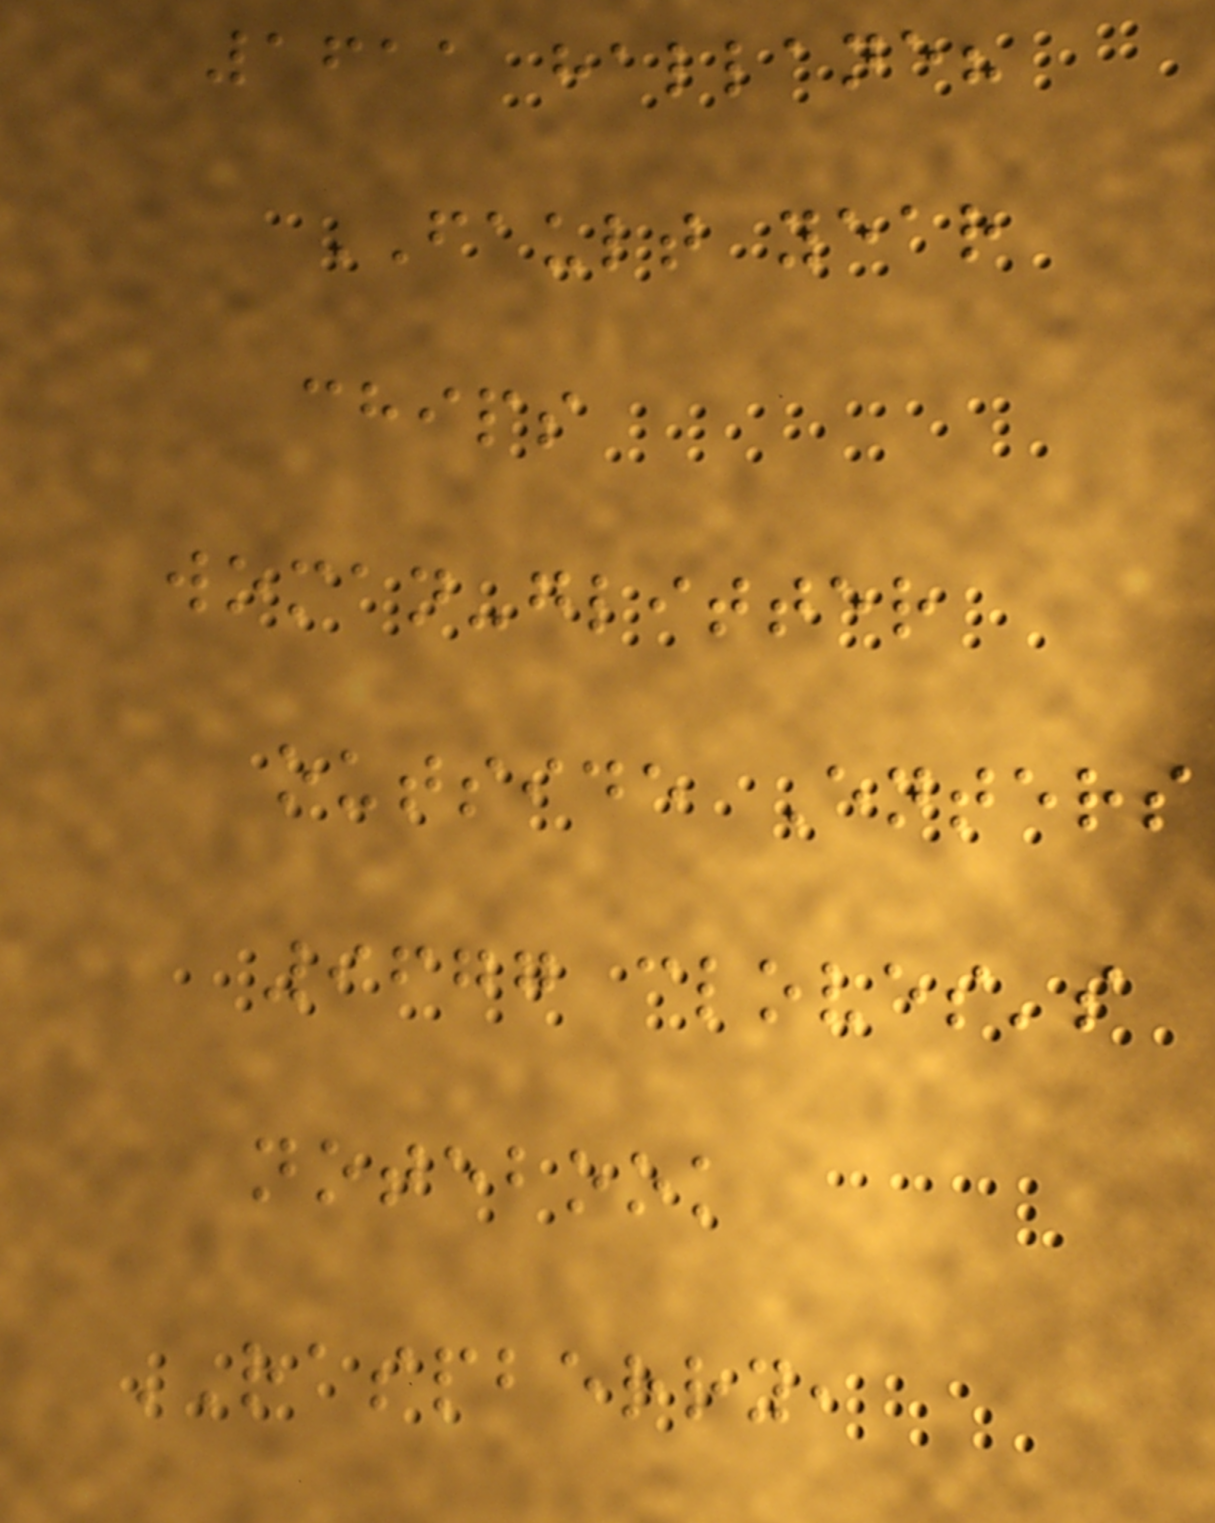1611 hallane?
FAULT year
chips
woman-glitter
outside Enters
9677 cloves's
notebook
RASPBERRY,
